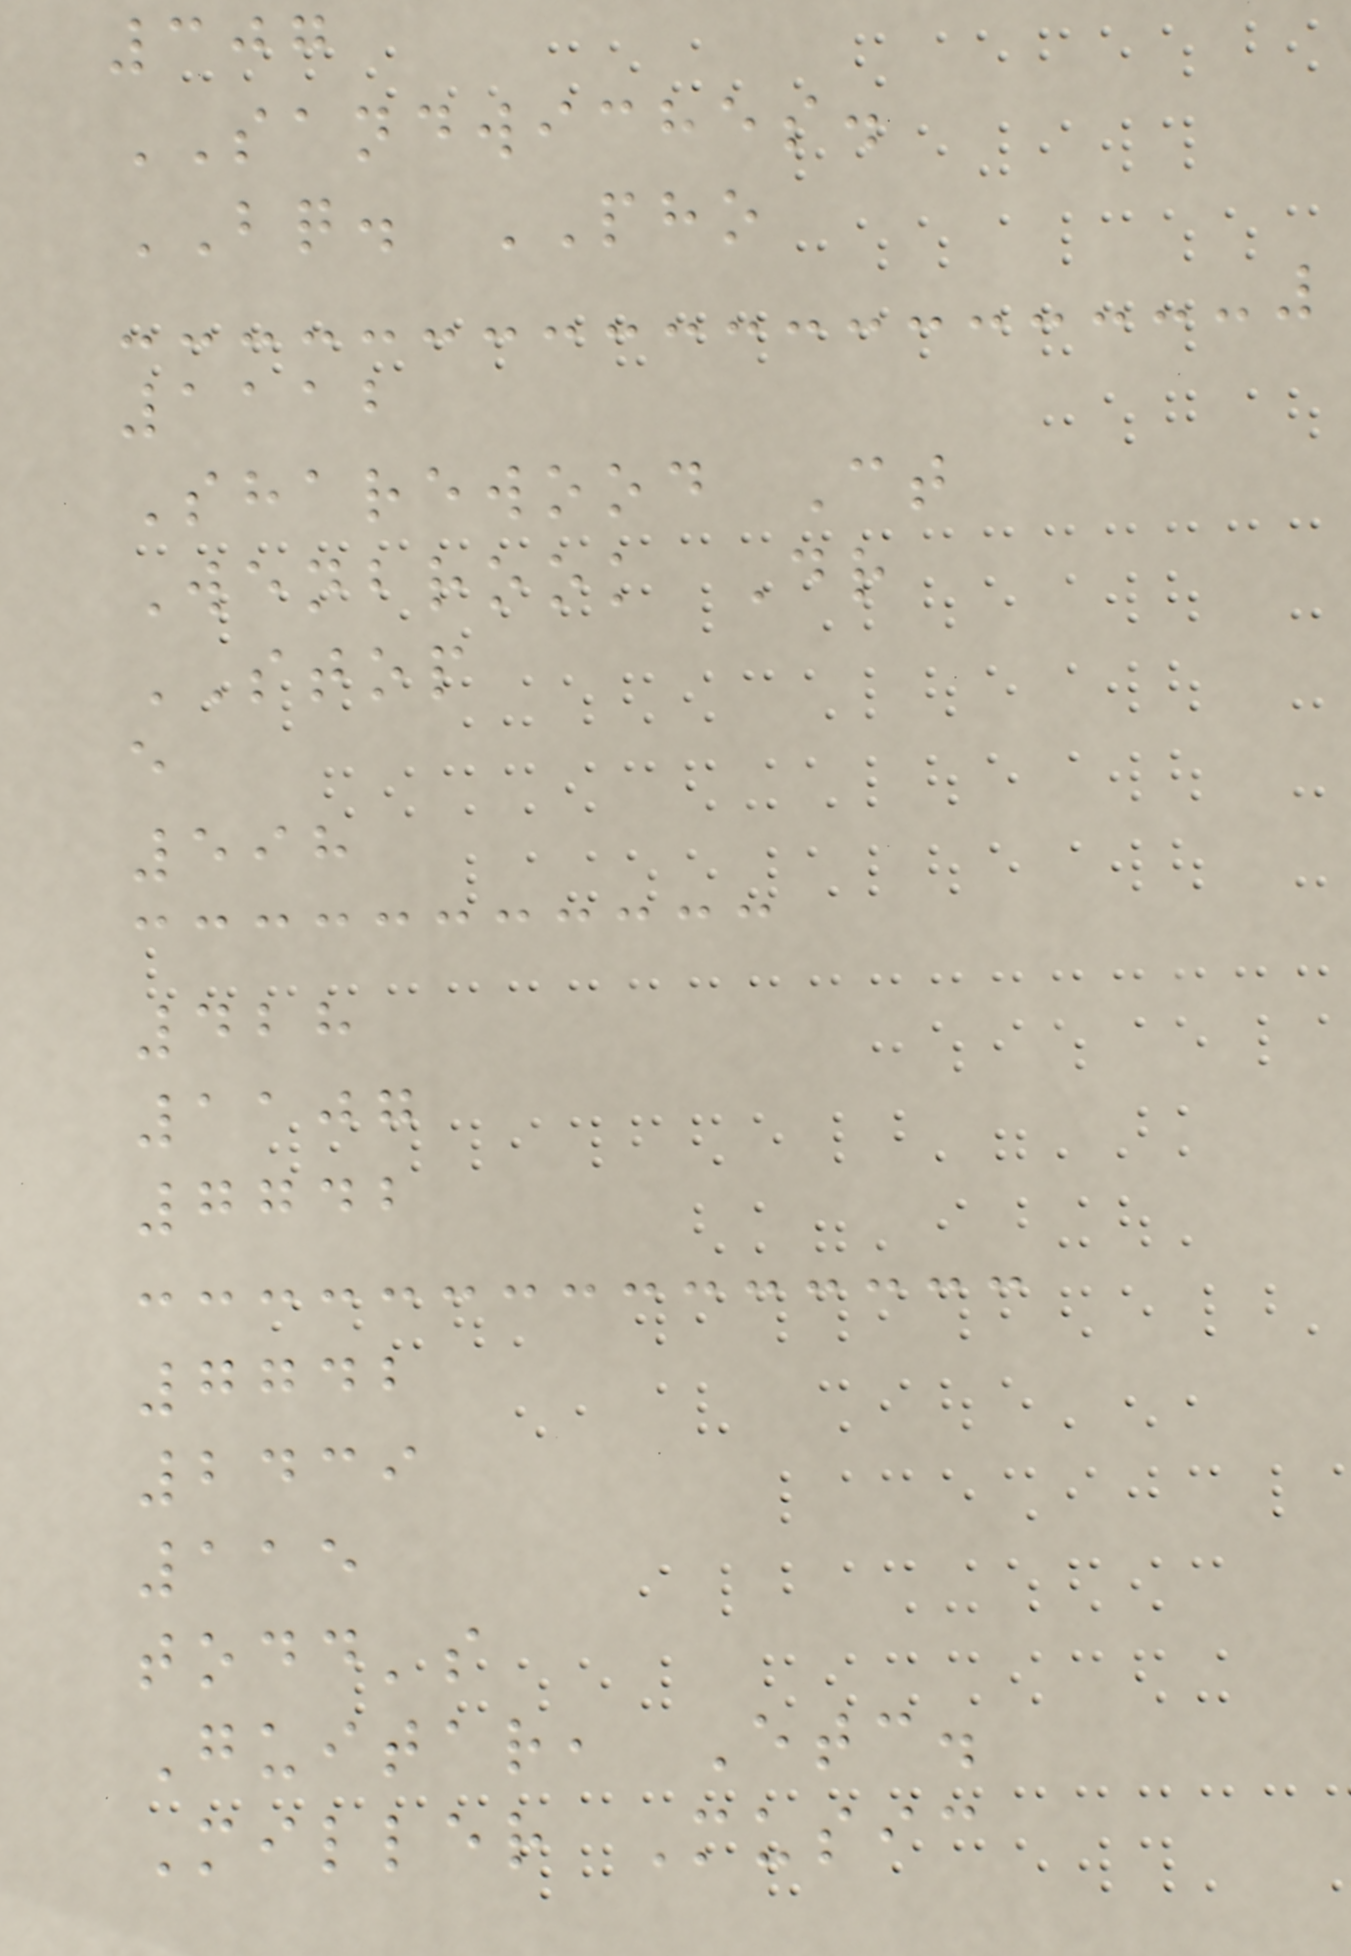307
SANDWICHES.
BQ. PHO
1112
Sharewood Ct
Wenbrook Dr
STOP
e
598
428
1107
7742
7742
2439
115
todd's
Guitar, Etc.
Miller Music
